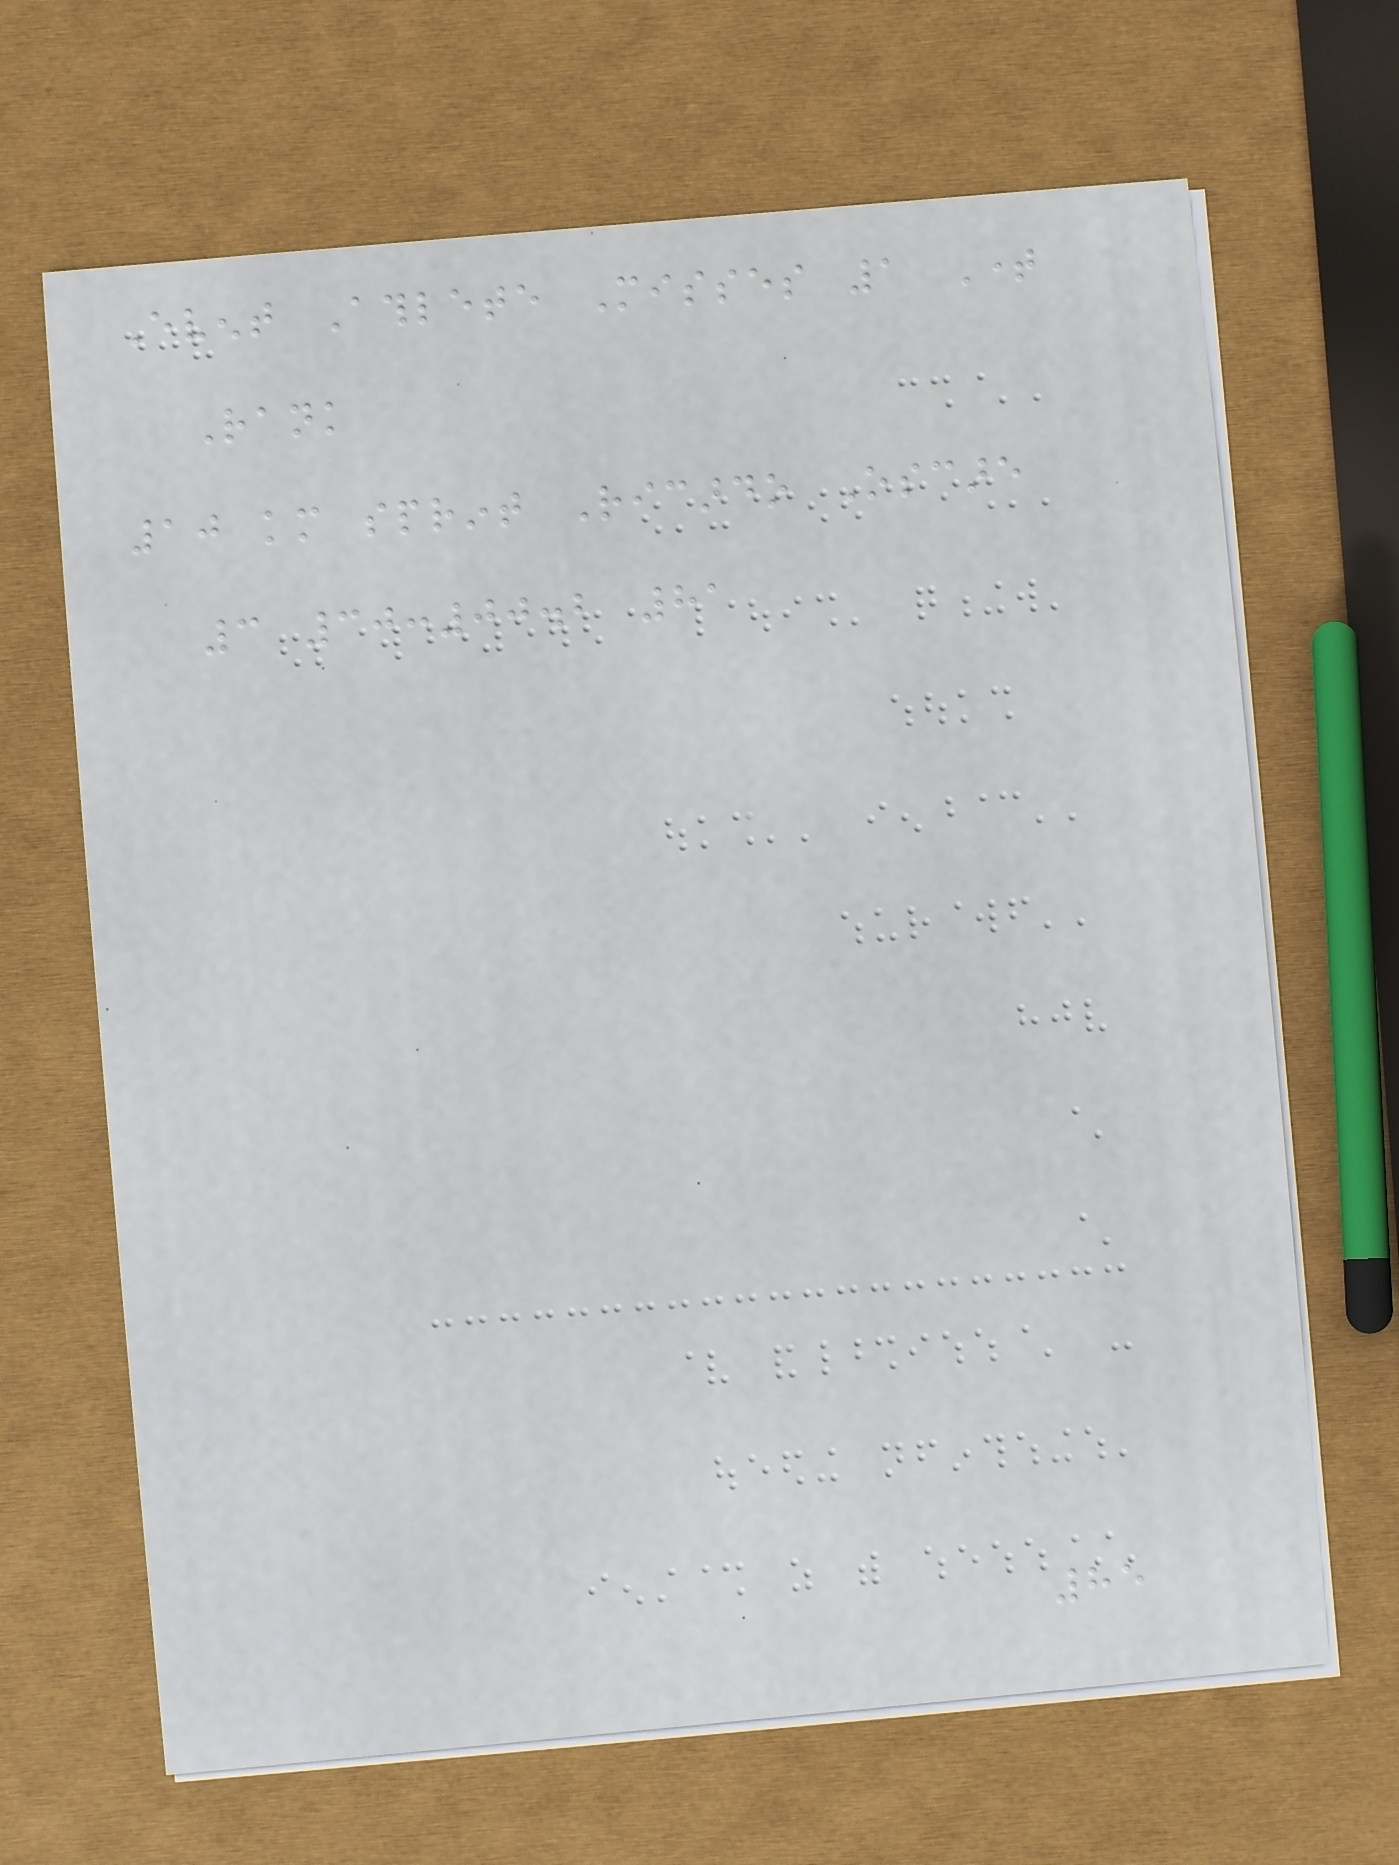Event Athlete Misses 1 Time
Rank
10 km sprint Ricardo Oscare
3 30:00.2 81
85
